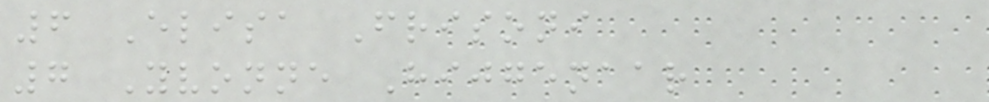6 Elisa Frisoni
7 Yvonne Hijgenaar
